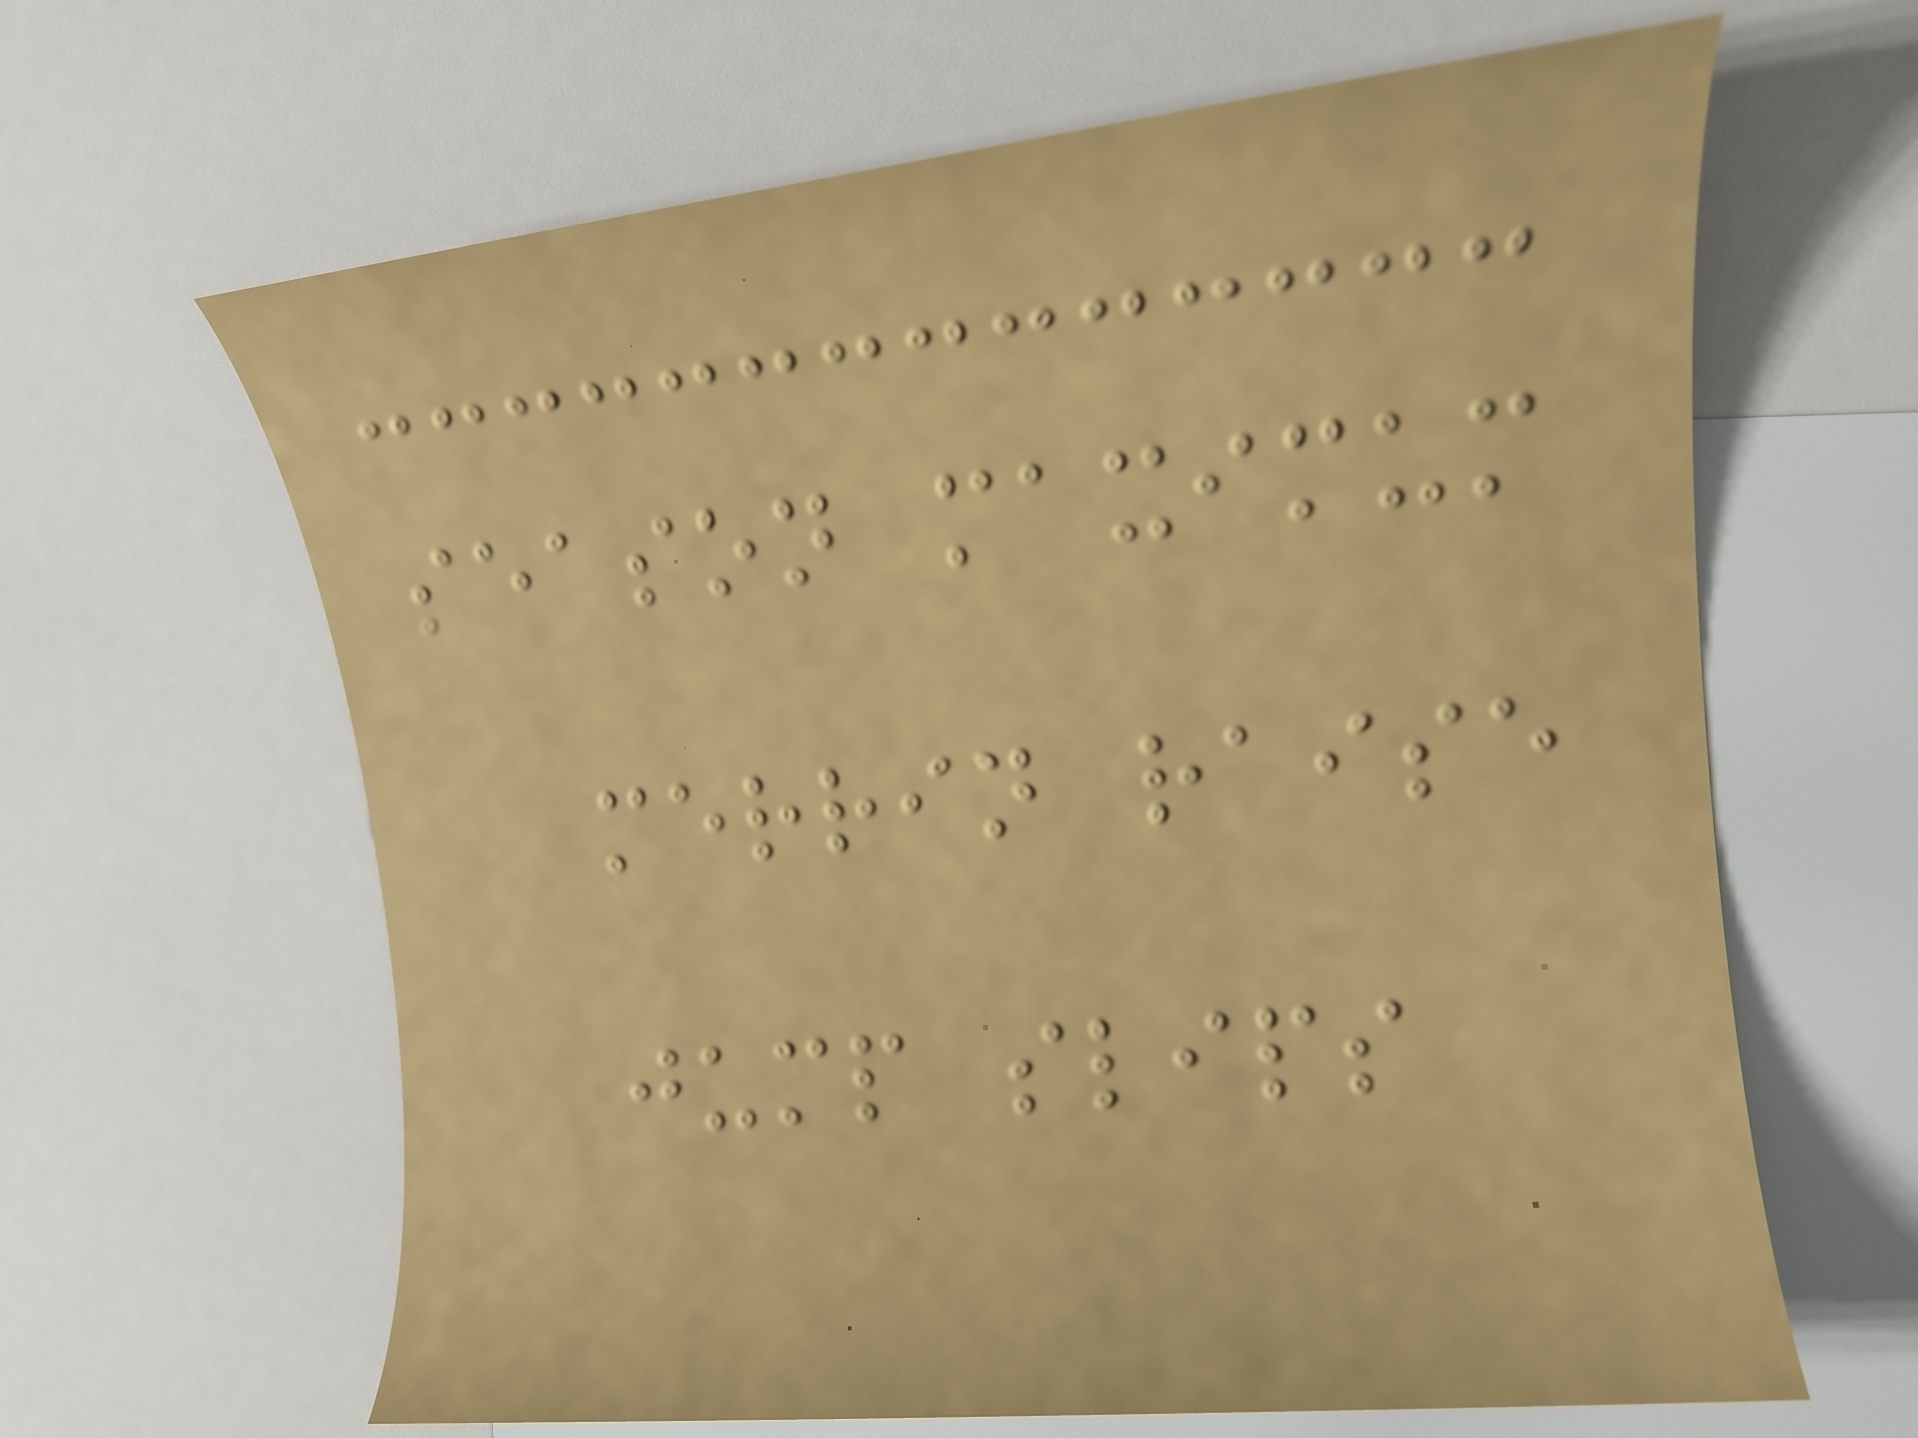season maximum
merrin raise
jump slips
